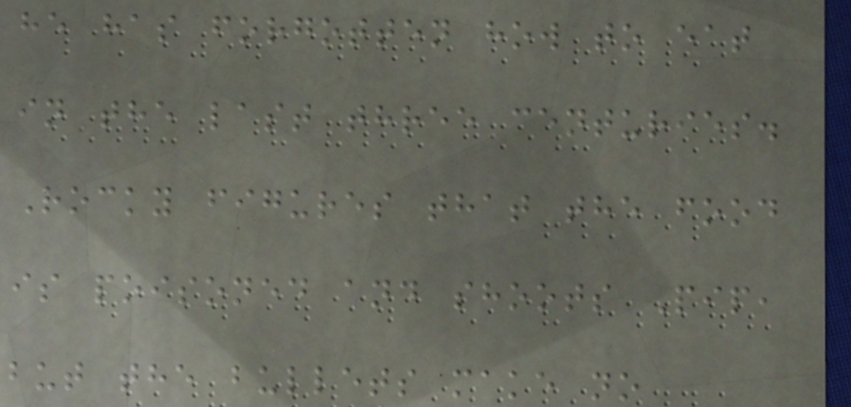he has forgotten how to eat
in the last three centuries.
Rocky figures that the food
is poisoned and shoots Pip,
but the bullets make no
